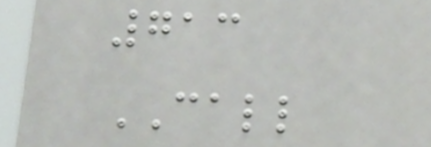713
CALL
